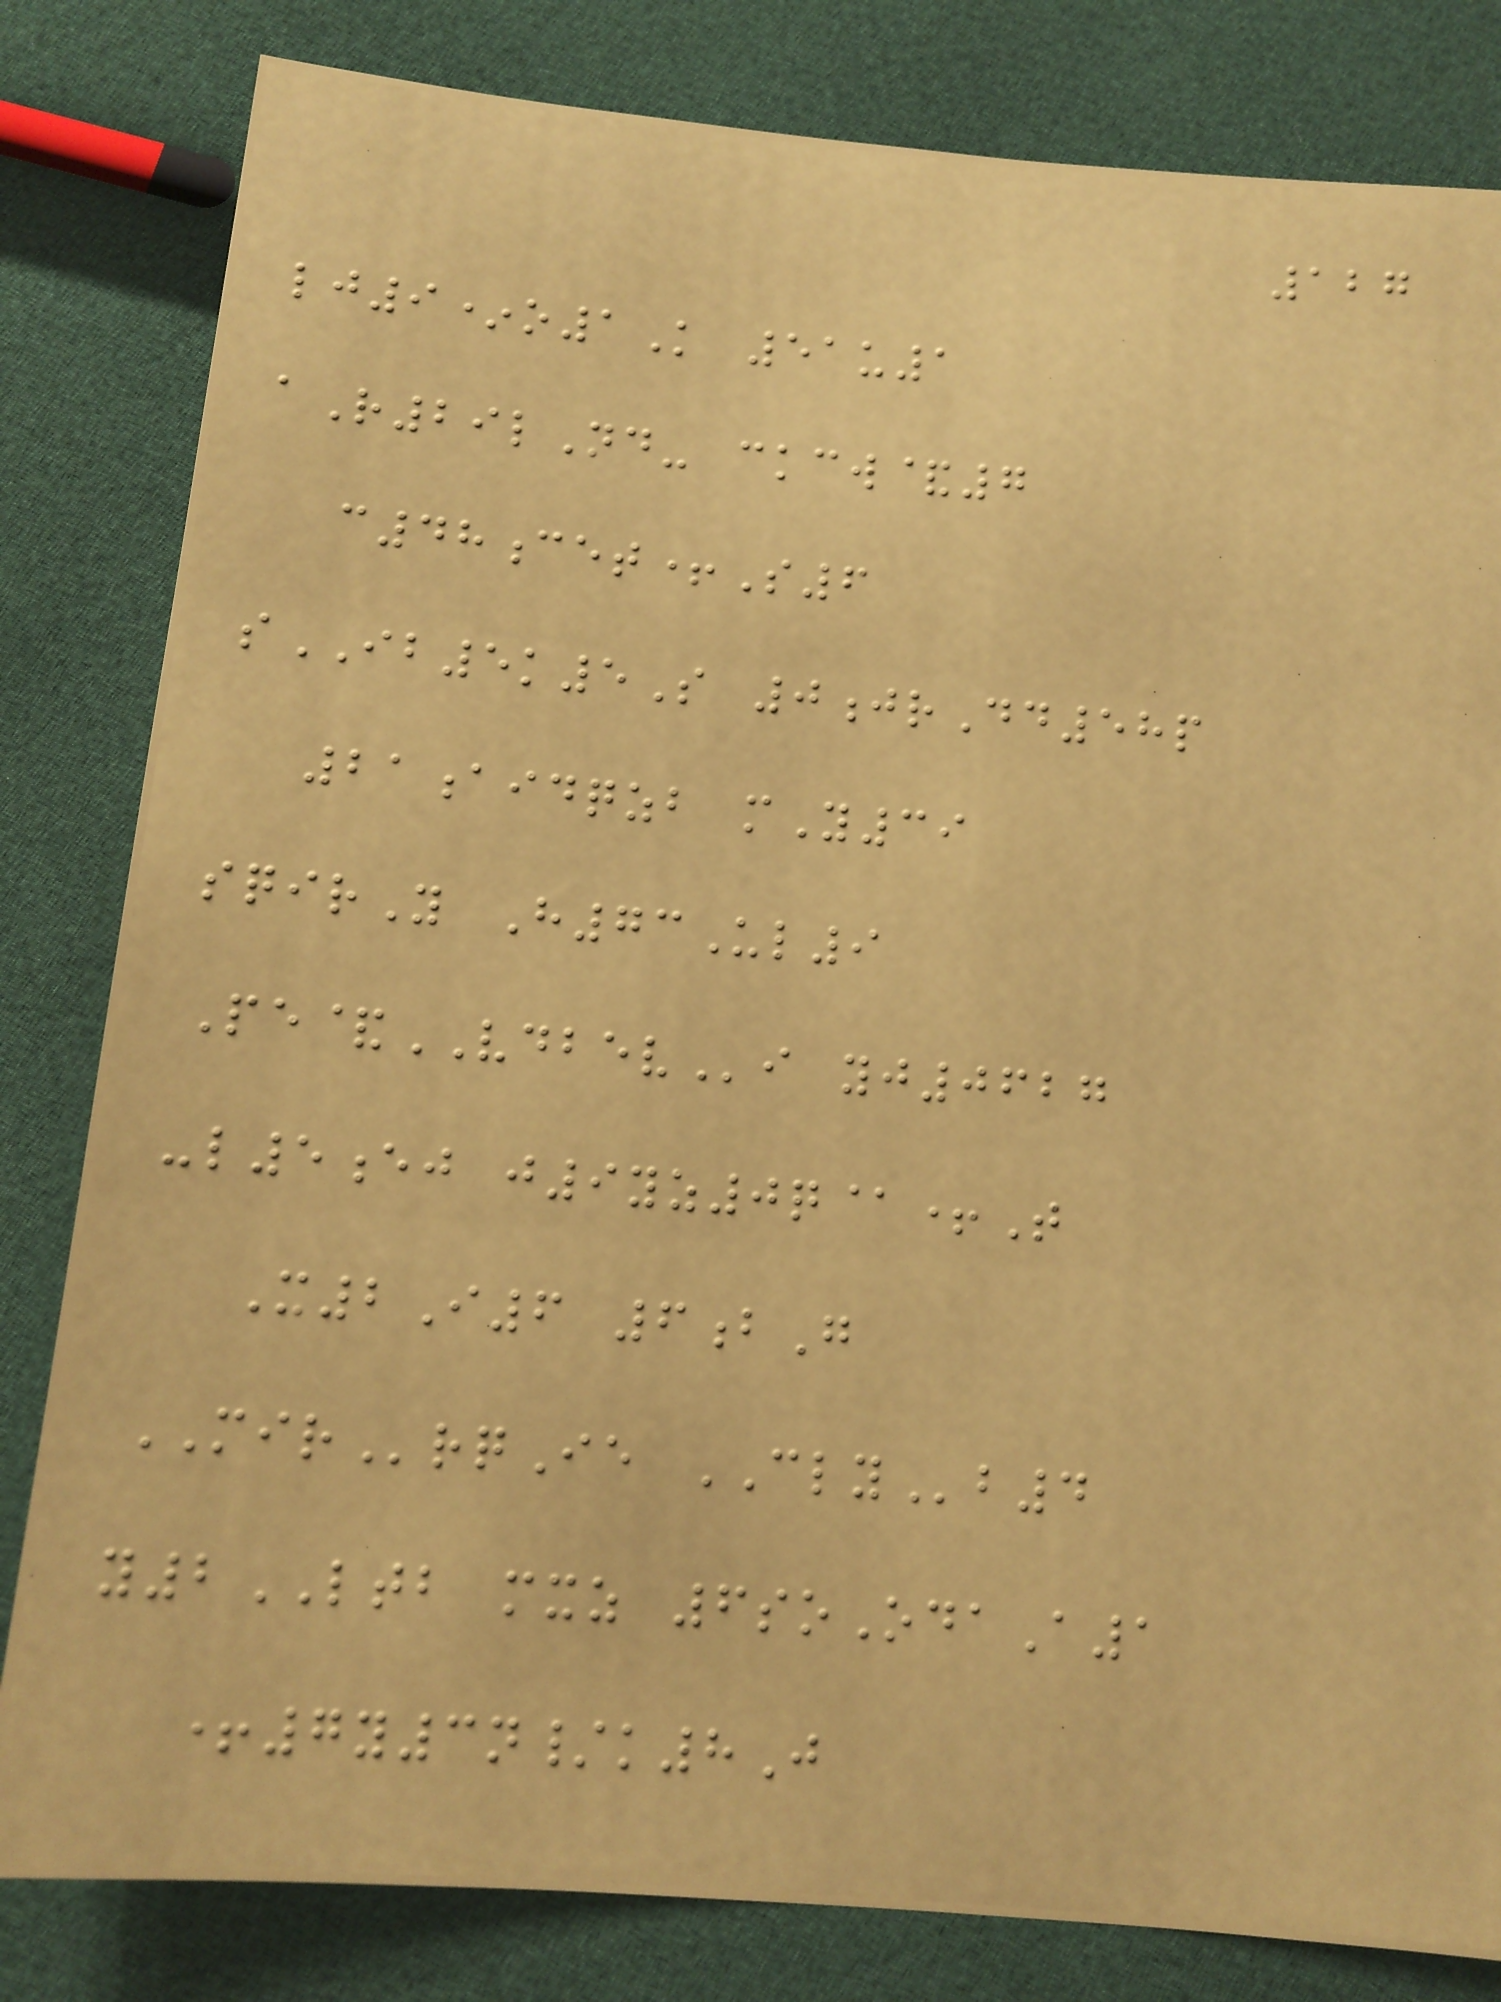127
lj9*o1K 51u1
aR29lNd- ckcw&7
c48cet+S6
sIB5k5S 0jrDd58p
21aidqzb mY39
sqirY H73Ul9
Pe&VDBEVi yj0627
-l5ej j9yz0q@+T
X2I6 6bG
MIRrqIe CLYb4
y2LTB mxz 6soOdaA1
+7y3n/k8J
